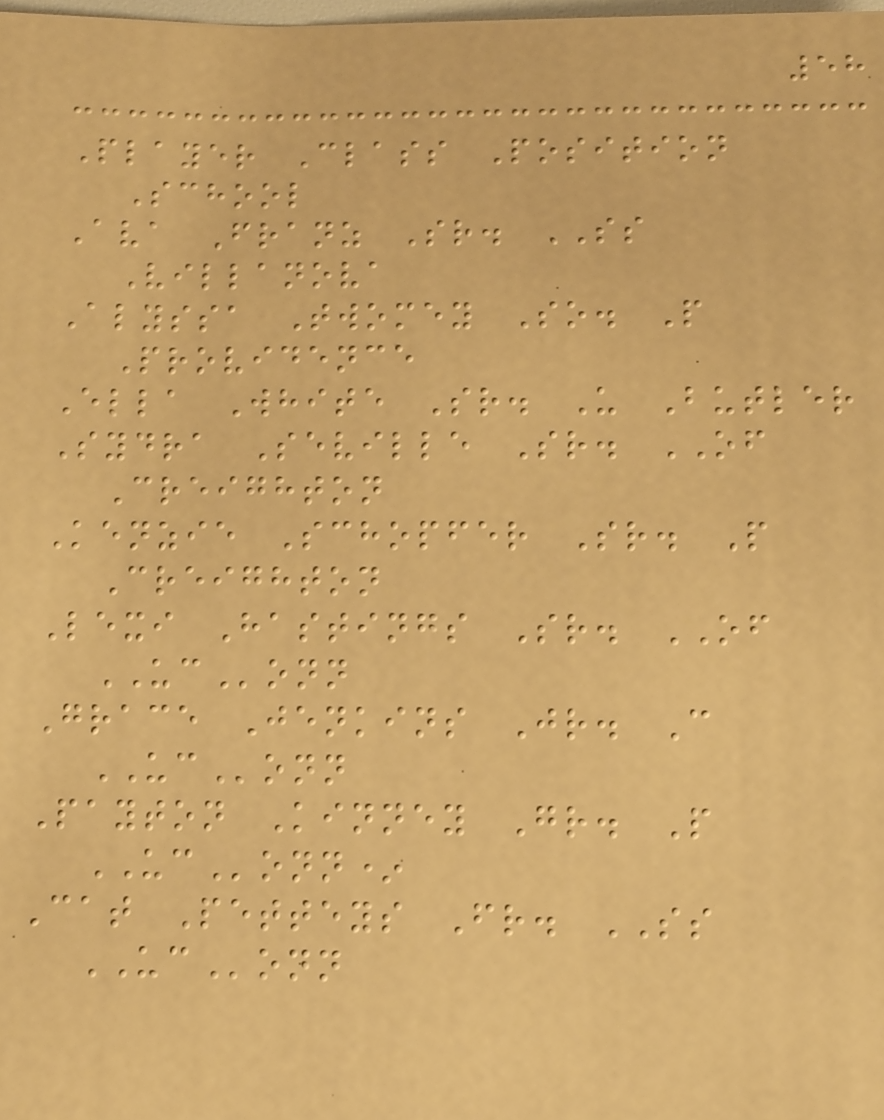58
Player Class Position
School
Ava Franz Sr. SS
Villanova
Alyssa Twomey So. P
Providence
Ella White Sr. U Butler
Sydra Seville Sr. OF
Creighton
Kenzie Schopfer Sr. P
Creighton
Lexi Hastings Sr. OF
UConn
Grace Jenkins Jr. C
UConn
Payton Kinney Gr. P
UConn*
Cat Petteys Fr. SS
UConn
